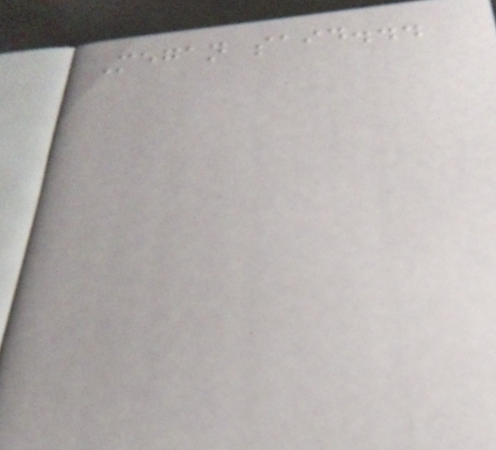Megan said...
